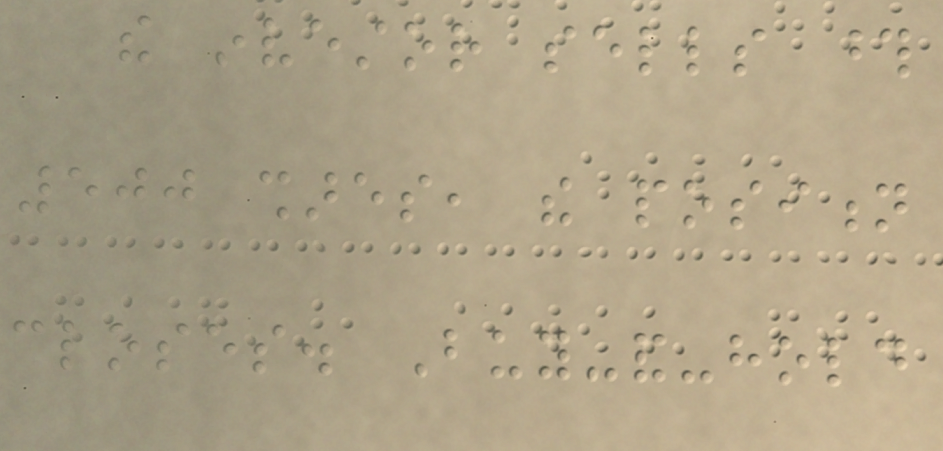the investor sells those
500 shares, the position
closes. Buy-and-hold
